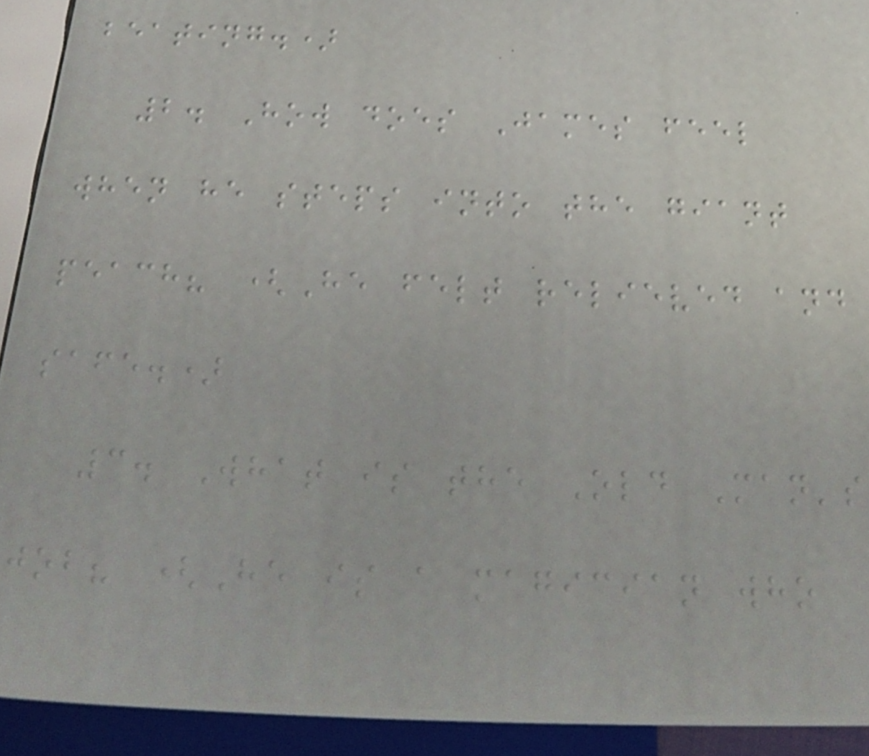beating.)
2. How does James feel
when he steps into the giant
peach? (He felt relieved and
safe.)
3. What is the Old Man's
job? (He is a magician who
